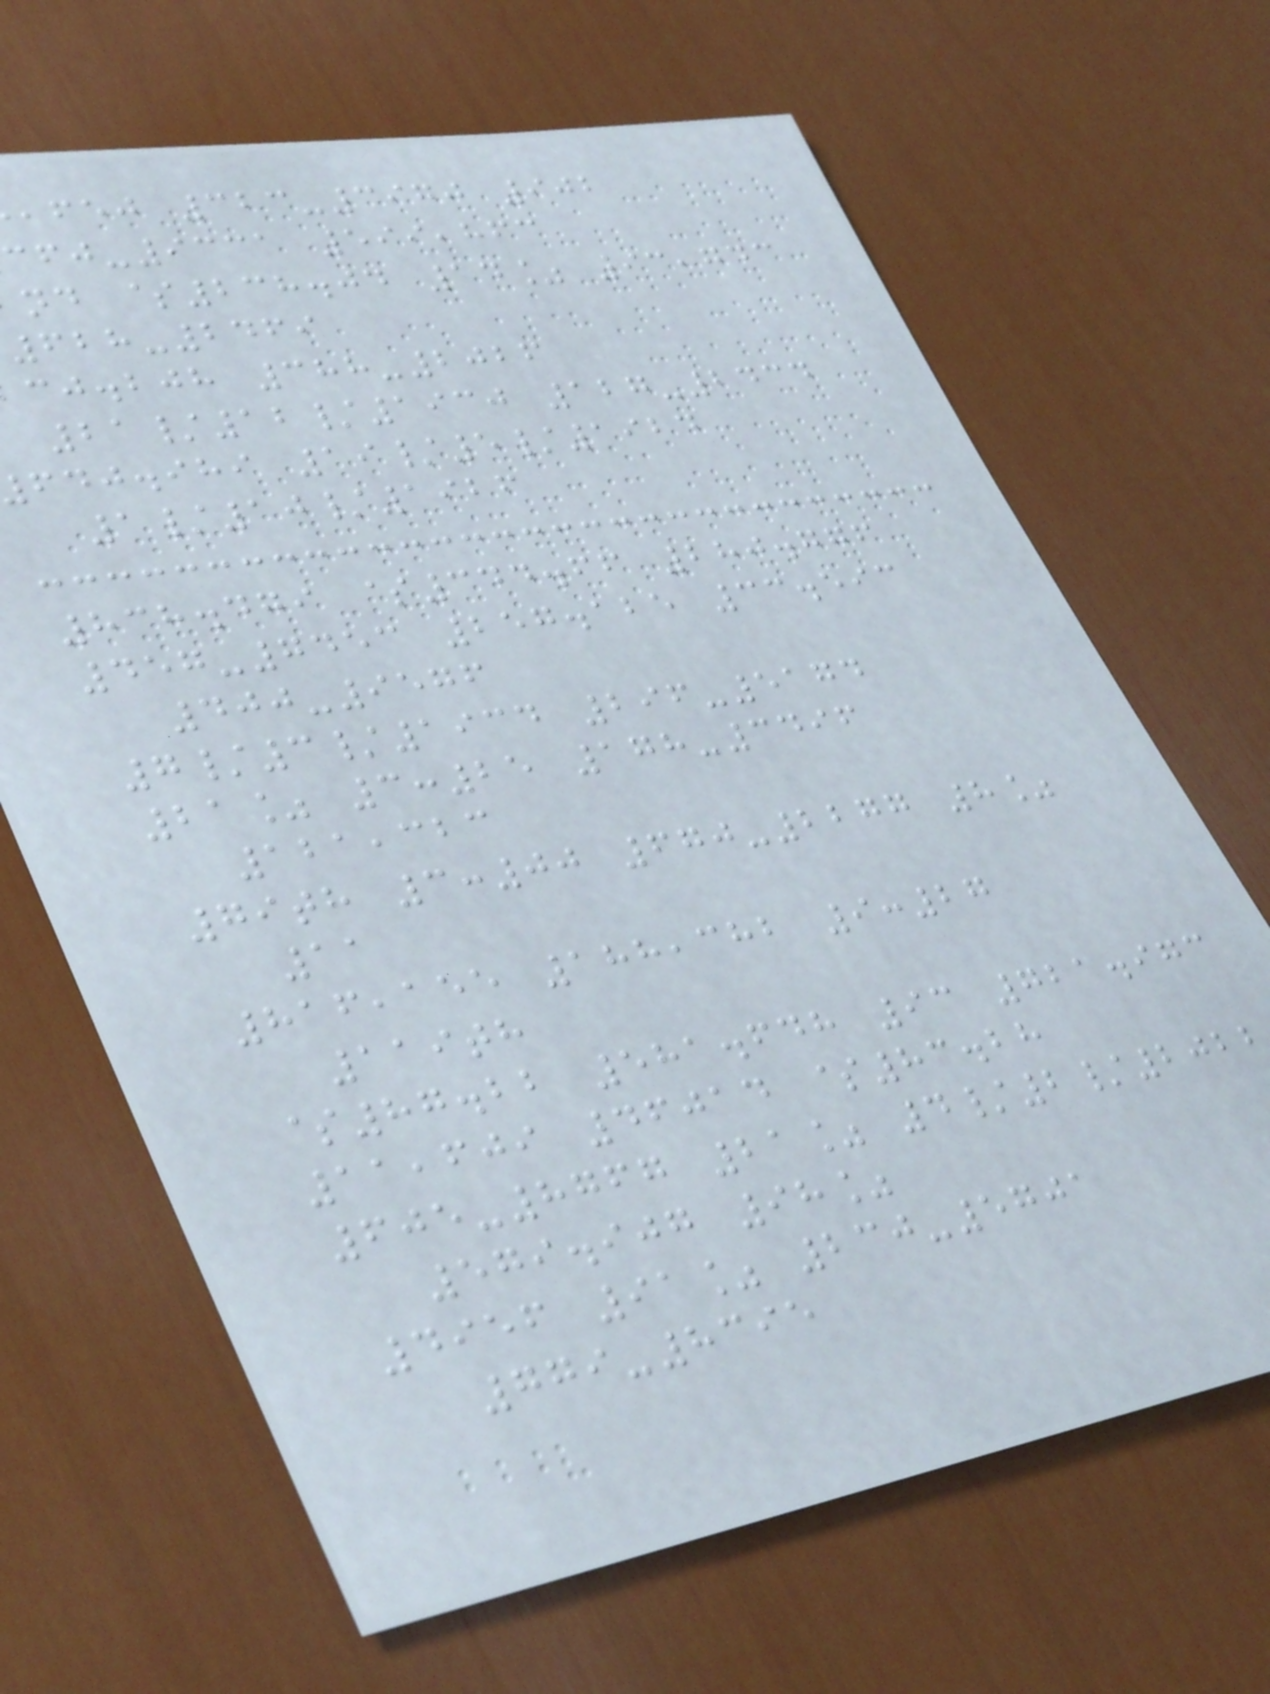,fej 323-3970 902
-9331 599,863
nd $238.04 14% 93,743
628-2469
cj.bjh 388-2026
21/12/1930 127-2434
fdj.ihi 19/5/1924
1/10/1926
838.479 $344.66 280.776
457-7453 257.125 33.593
400-9576
7/3/1934 296-5174
21% 3:25 178-3496
121,323
79th 3:00 670-2277 8%
11
816,155 188,382 9:27
119th
$87.22 581.648 93 721.973
11,609 46014 $83.28
605-8767 21% 4/2/202
579.907 98%
4956 91% 230-5701
779-8395
